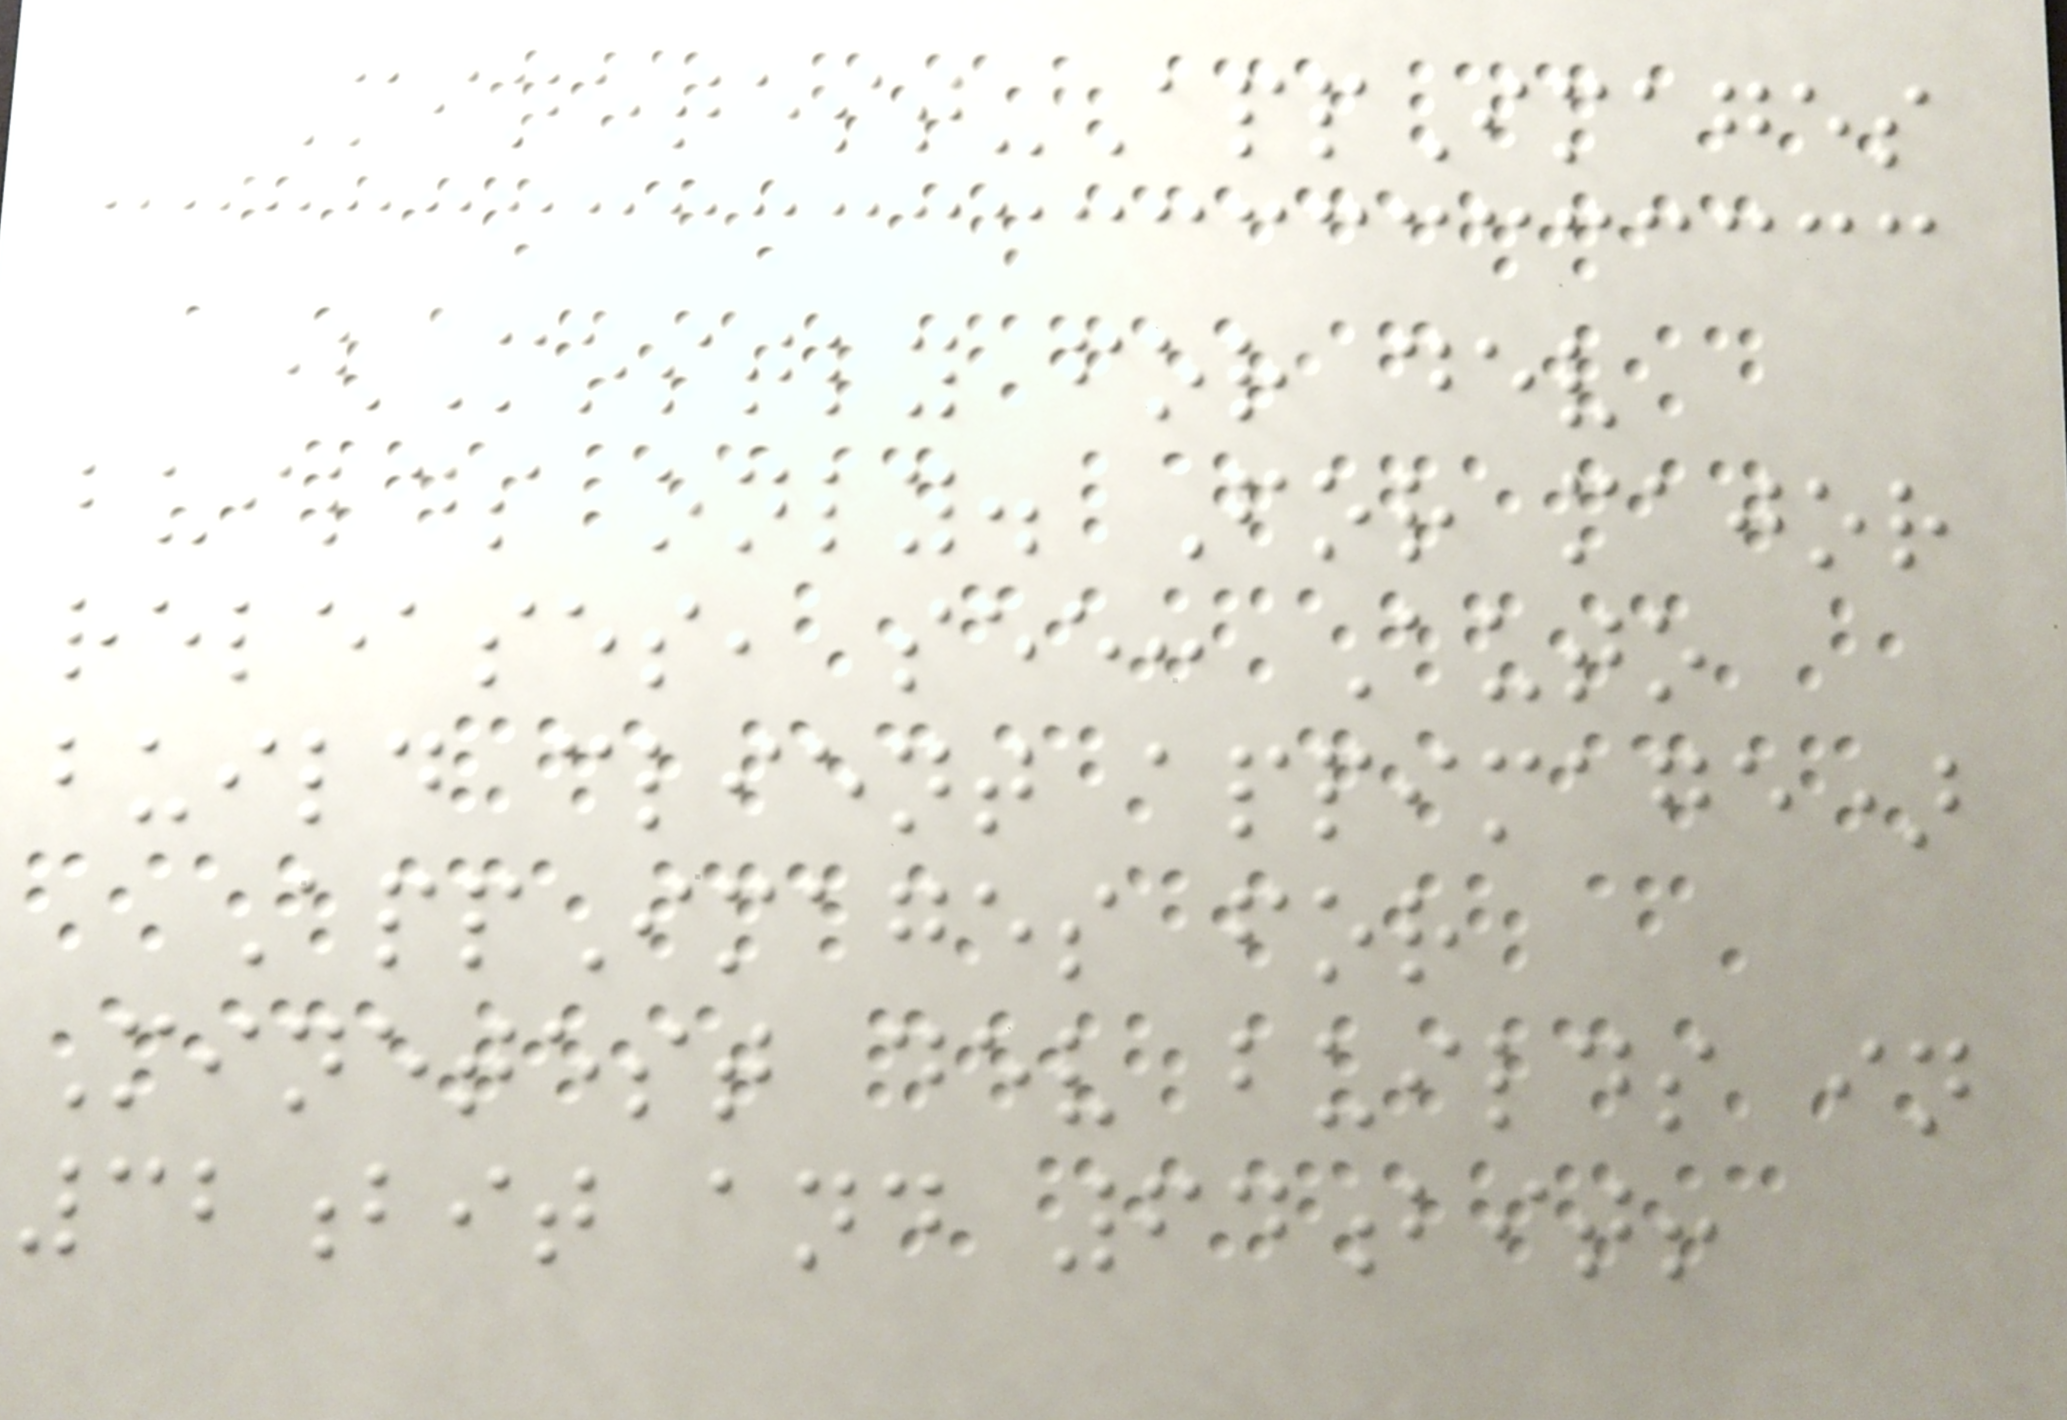Minetest-AppImages
(Mostly for dev
builds only. For major
releases, see: Auto
build client appimage)
AppImages for
Minetest dev builds in
32bit and 64bit!
